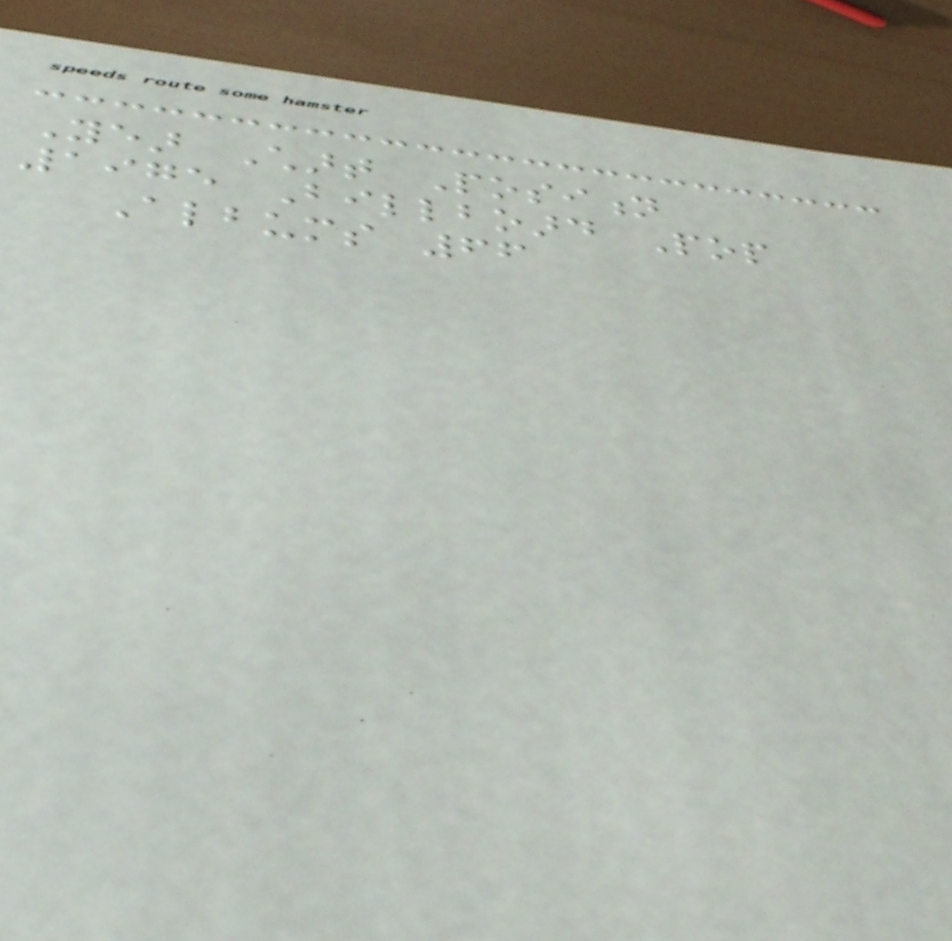Year Chart Position
1975 Billboard Pop
Albums 66
